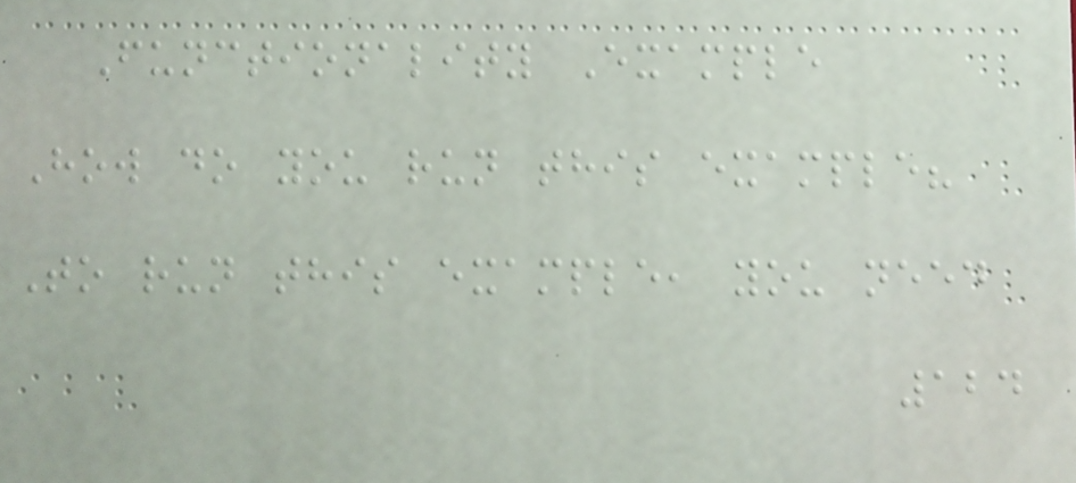Functionality Example
How do you run this example?
To run this example, you need
124
